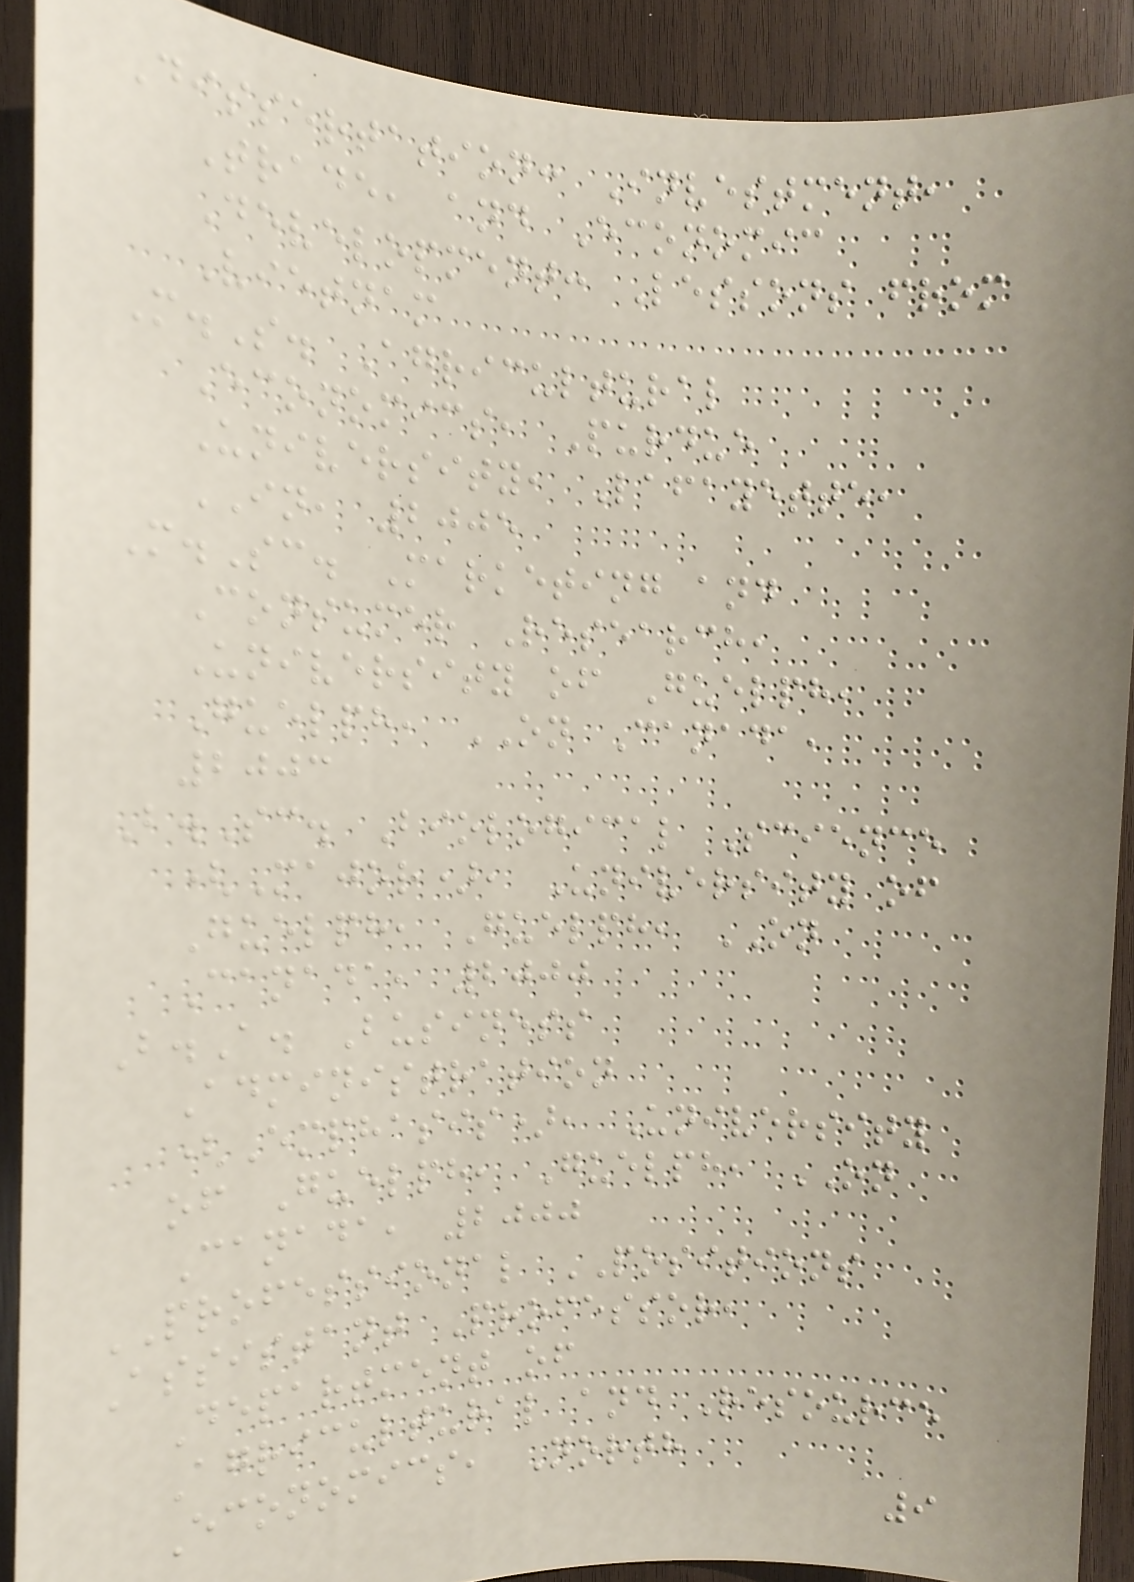Dissertation: Investment,
Trade, and Economic
Development: Lessons from
Vietnam
M.S. Agricultural
Economics, Purdue
University, Lafayette,
IN, 2005
M.Sc. Marketing and
Consumer Research,
University of Guelph,
Guelph, ON Canada,
2003
B.Sc. Biological Science
(Major), University of
Guelph, Guelph, ON
Canada, 2000
B.A. Business
Administration
(Emphasis), University
of Guelph, Guelph, ON
Canada, 2000
PROFESSIONAL POSITIONS
Assistant Professor,
Department of
Agricultural and Resource
Economics, North
9
